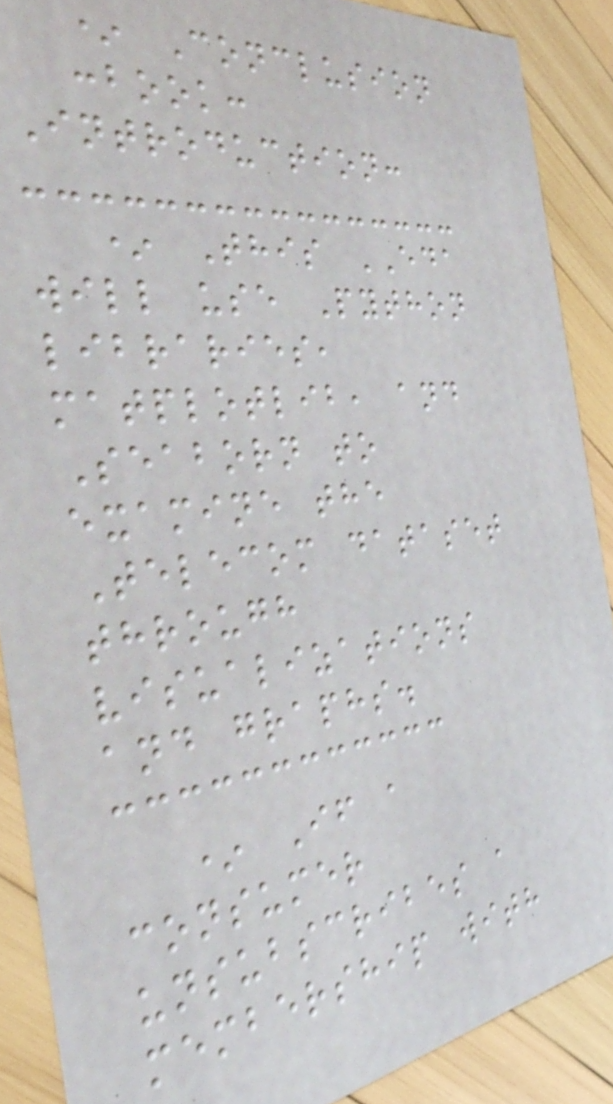* Conclusion
:book:
Introduction:
* This EDA
will use Python
libraries,
matplotlib, and
Seaborn to
examine the
Telecom dataset
through
visualizations
and graphs.
* If a
consumer
unsubscribes a
membership with
